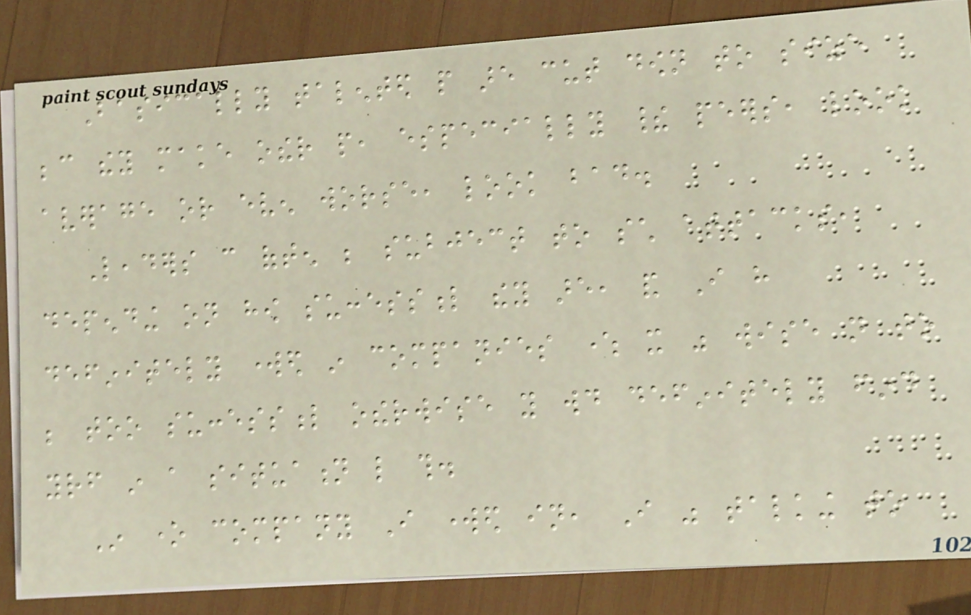Basically talented people are cut down to size
because they make other people, especially their peers, look
average or even worse, look bad.
Leaders can often be subject to such attacks,
depending on how successful they are, and I have
definitely worked in companies where it was wise not to
be too successful otherwise you would definitely find
yourself in a situation like this.
In one company I worked in, I was talking to
